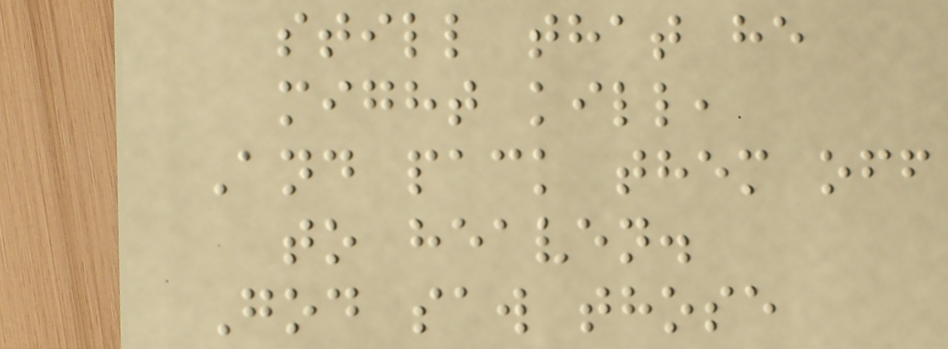still that he
might kill,
And pack them off
to heaven.
God saw those
